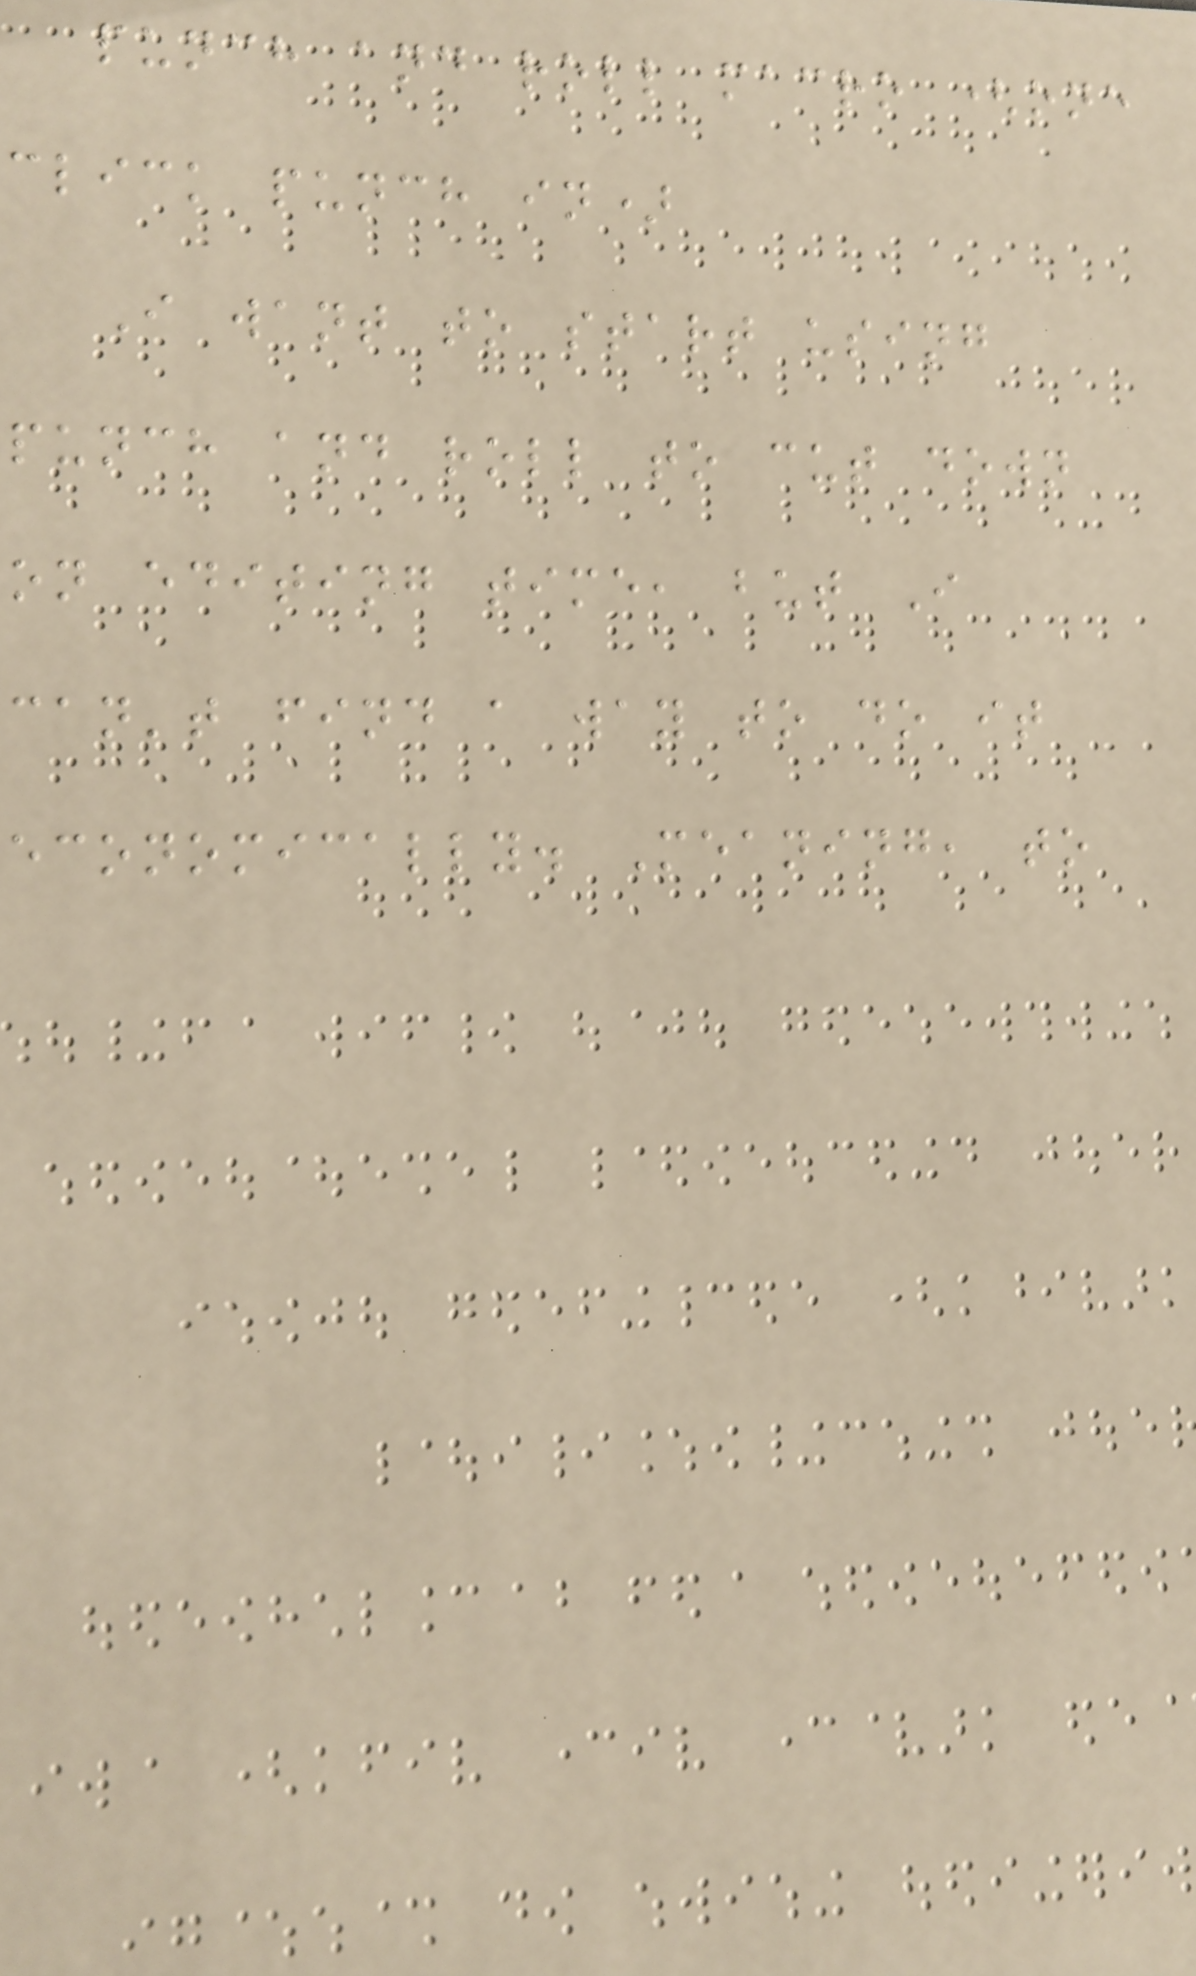punch and roll macro (one
click punch in)
I want to start using
punch and roll to cut down
on editing time, but I
can't find a way to do it
economically. Meaning, to
